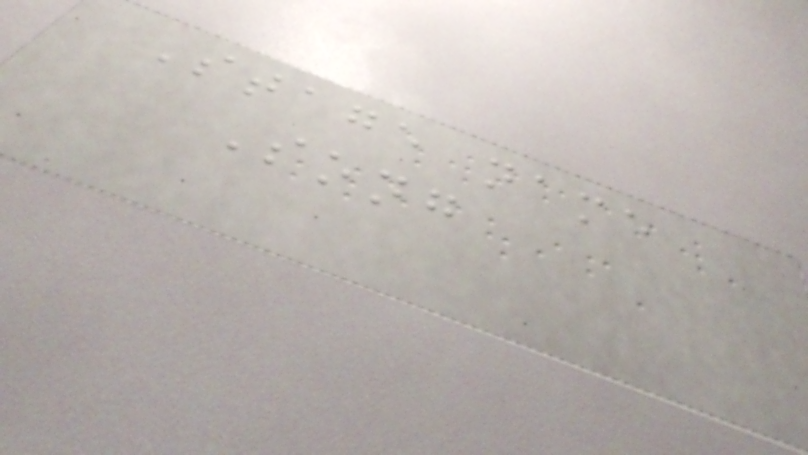Stage name
Song
